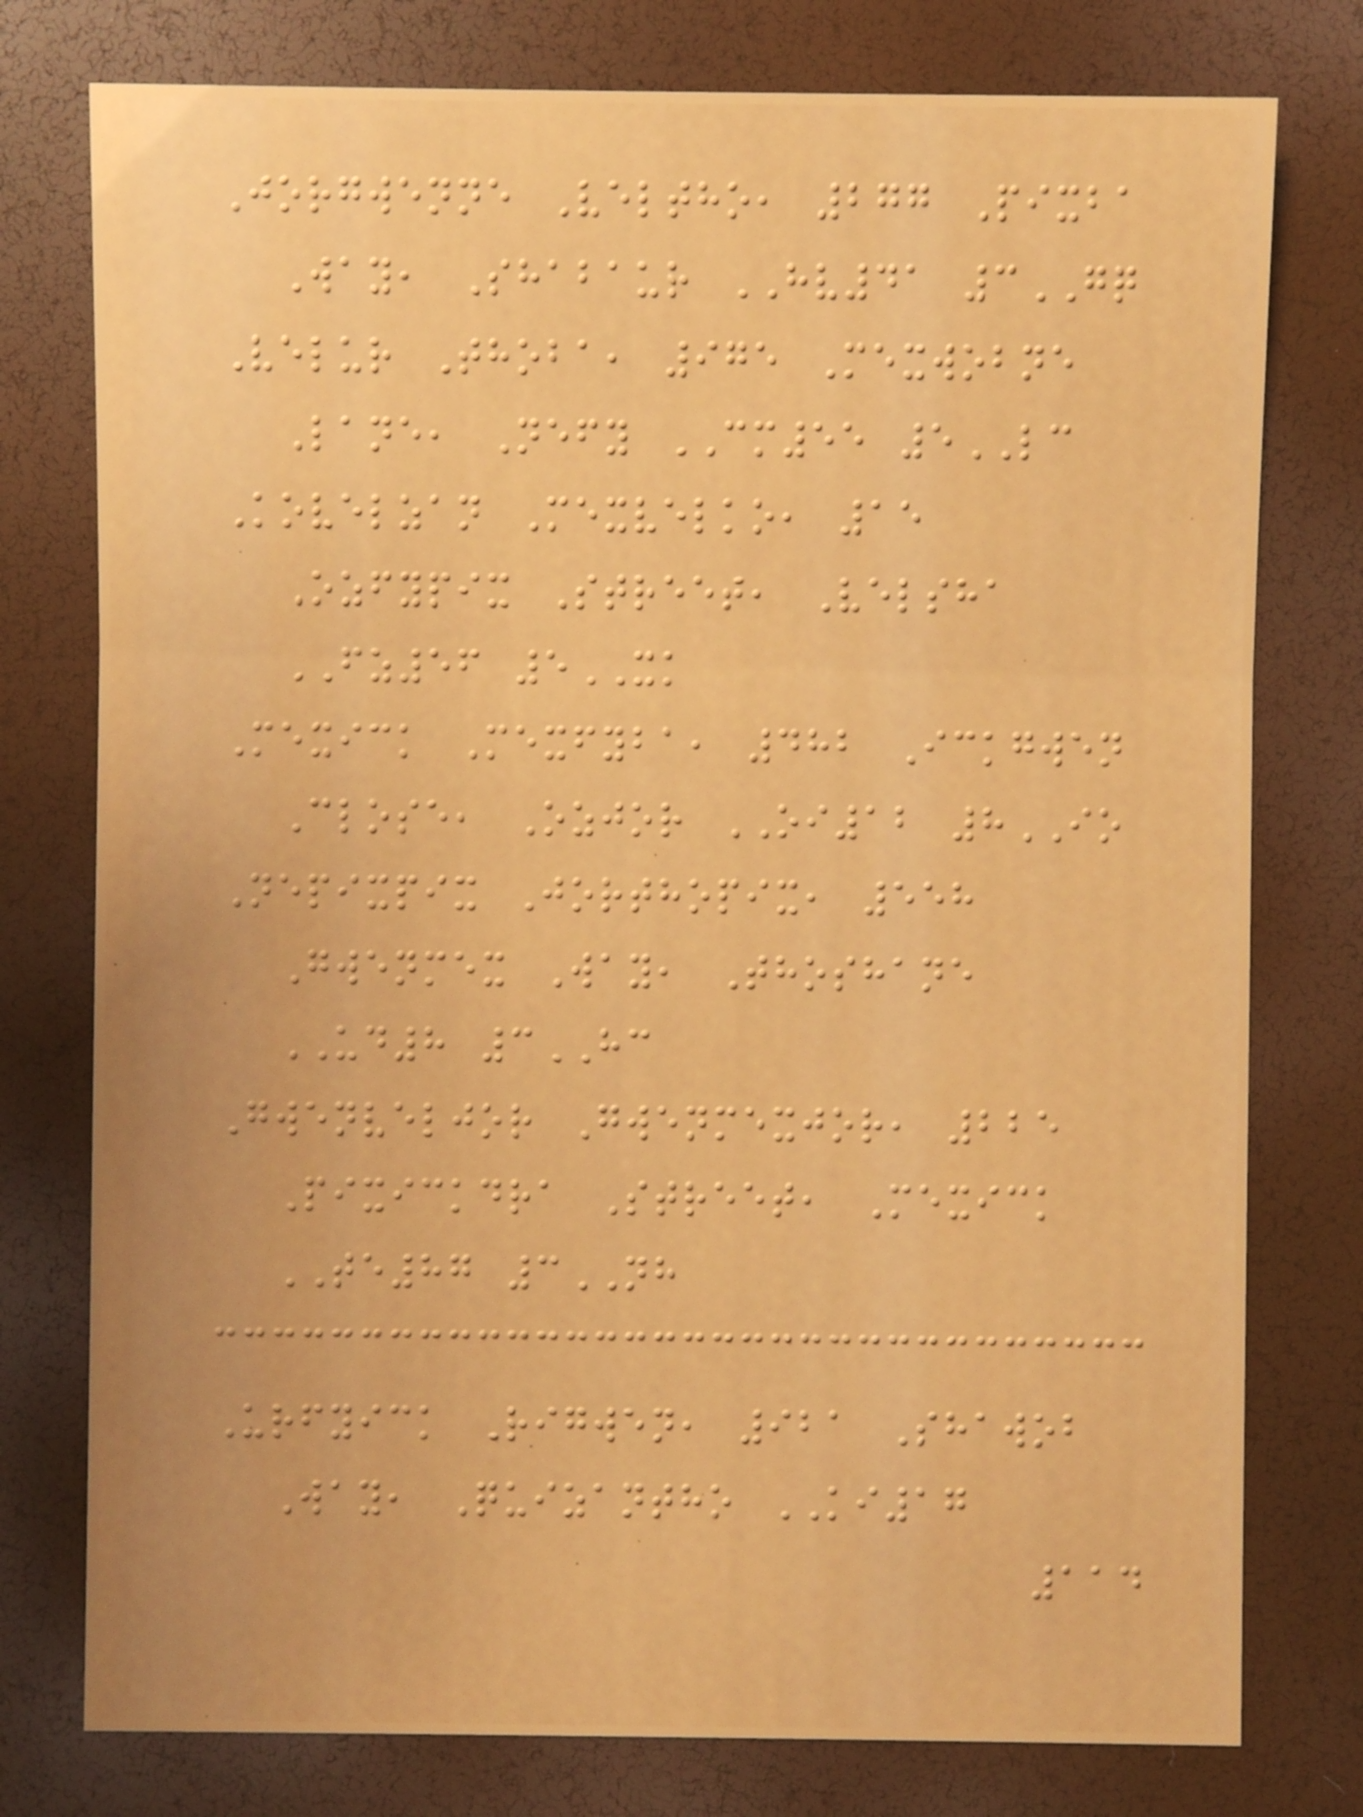Jorgwenne Veltho, 277 Pixba
Way, Shabaur HV41 3GQ
Velur Thoba, 975 Mexwobne
Lane, Nefy CM55 5LC
Kovelzan Mexvelko, 15
Ozfypix Street, Velsha
FZ56 5XK
Mexick Mexfyba, 482 Ickgwen
Close, Ozjor OI12 8IO
Nepixpix Jorthopix, 558
Gwenmex Way, Thoshane
UD8 3HC
Gwenveljor Gwenmexjor, 225
Pixickdra Street, Mexick
TE87 3NH
Urfyick Rigwen, 921 Shawob
Way, Quizantho KI17
114
